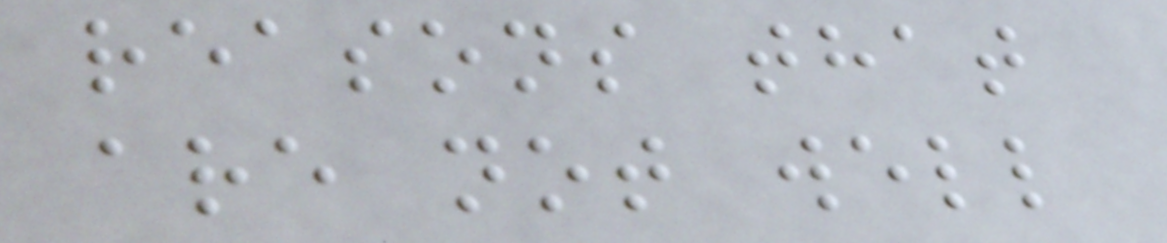reasons that
are not well
